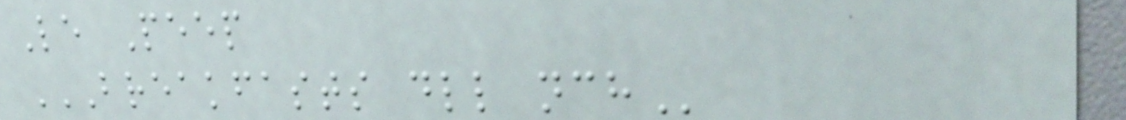Le Peep
BREAKFASTS DLL NCH
